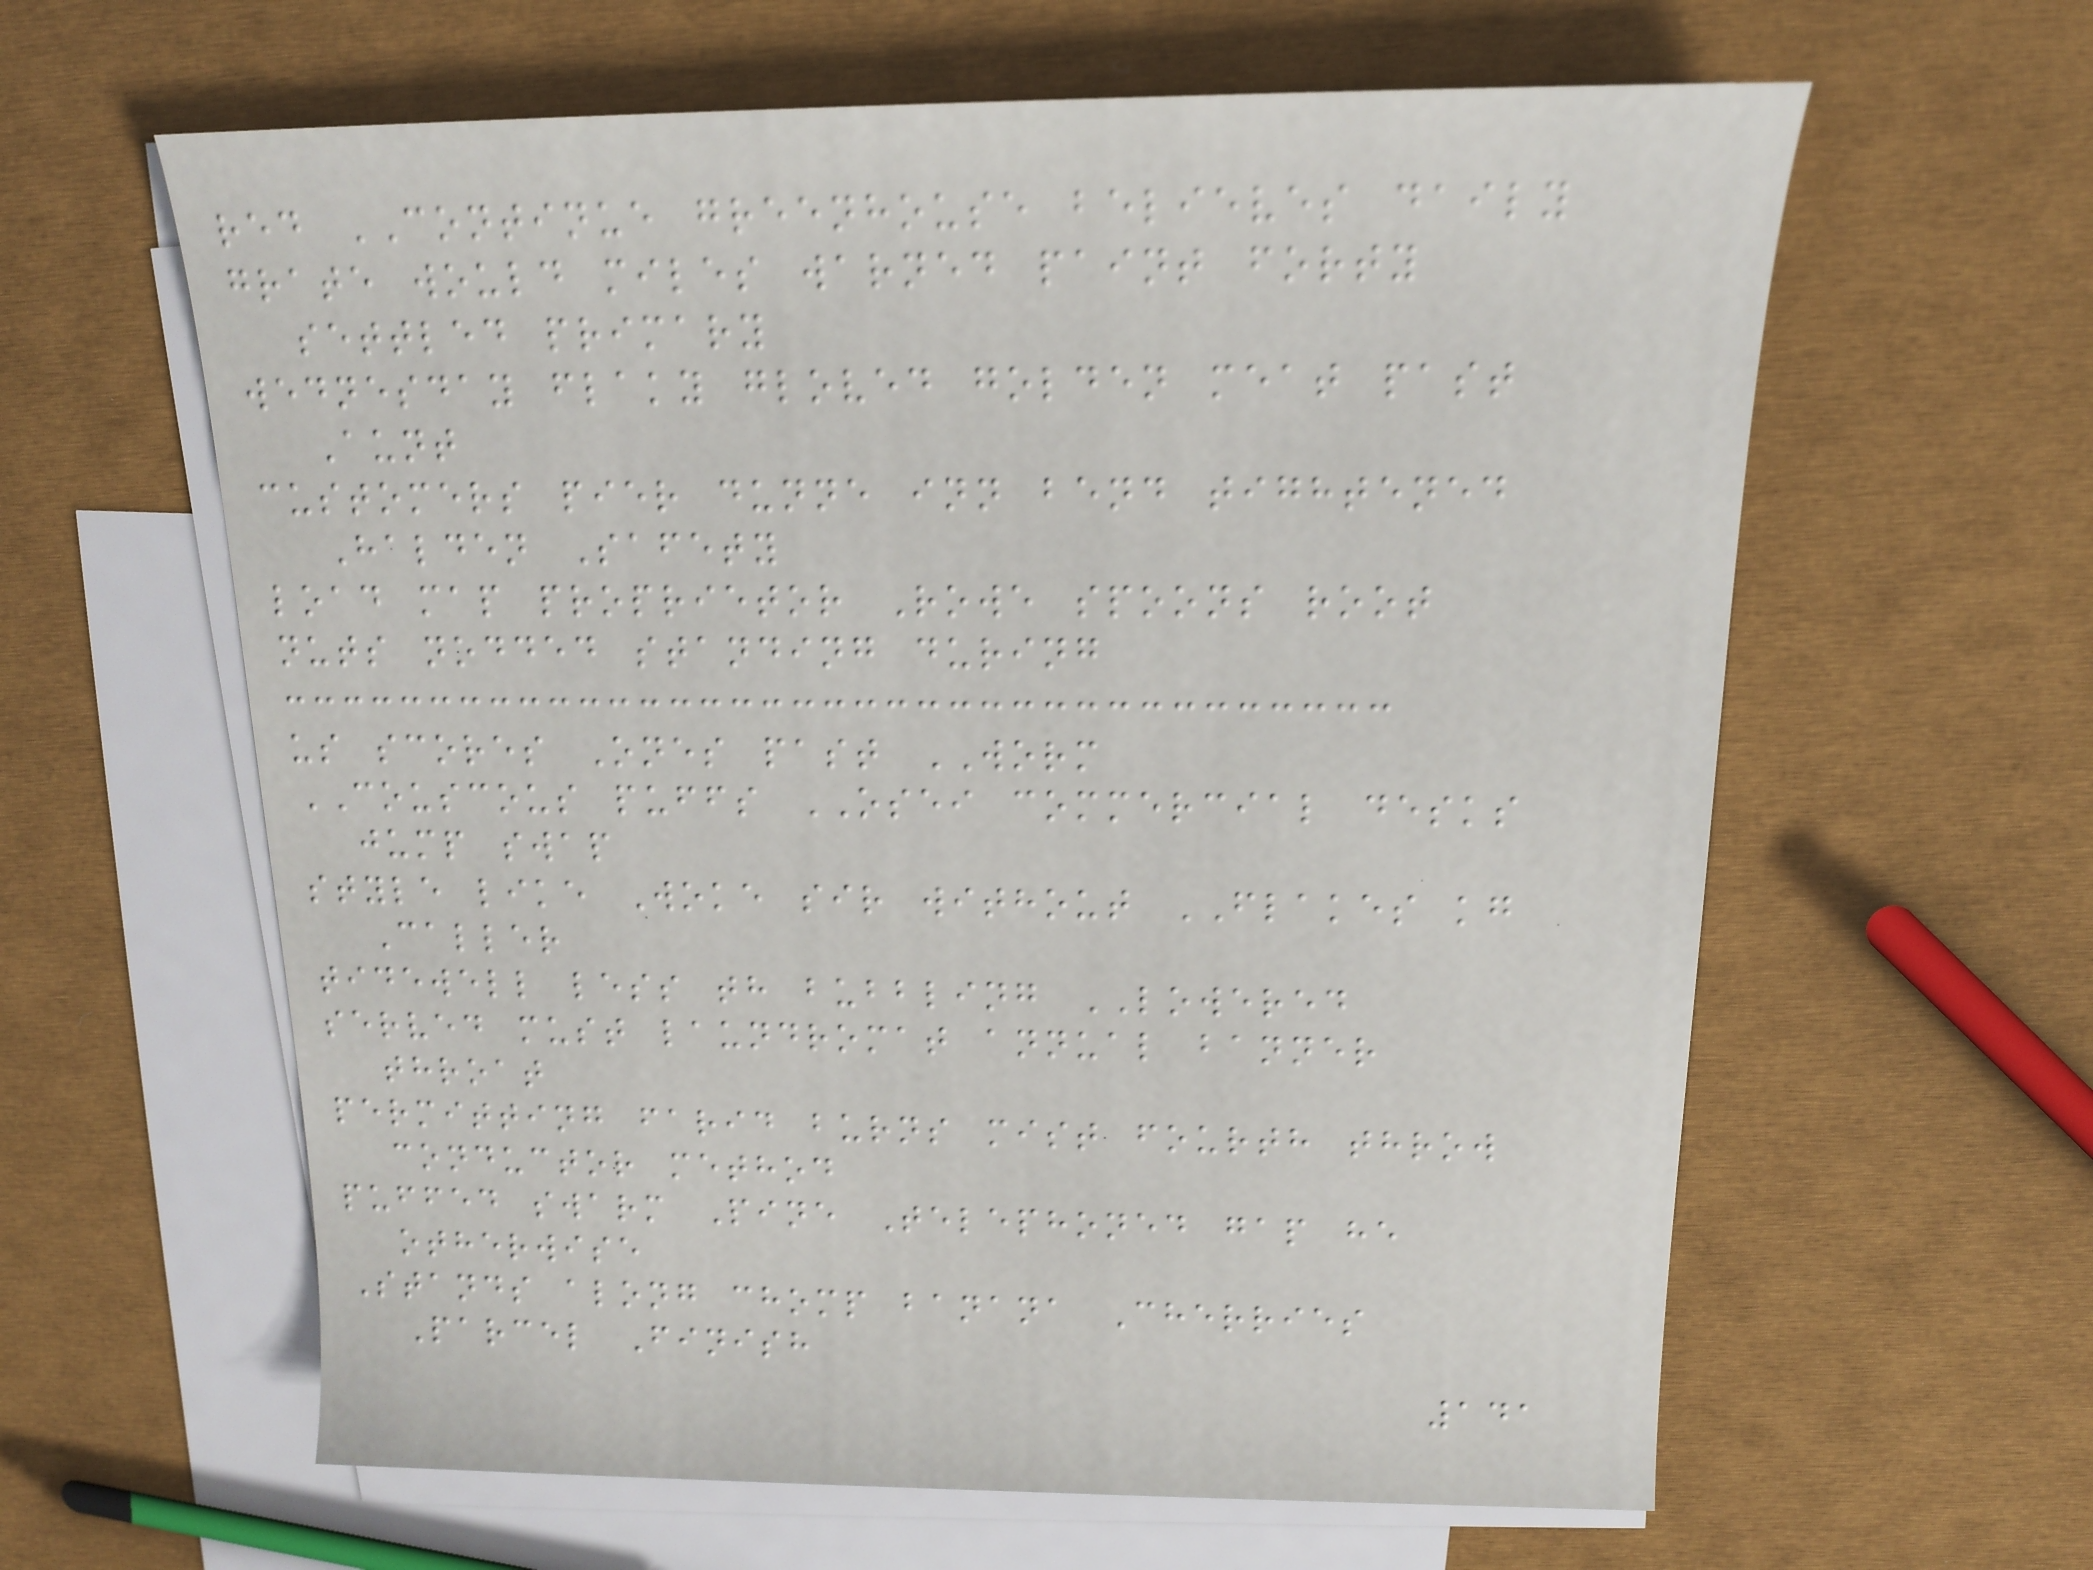red CONTINUE greenhouse believes daily
grate would miles warned paint forty
settled primary
wednesday flaky gloved golden meat past
Aunt
customers pier dunne inn bend tightened
Halden Safety
load map proprietor Rowe spoons root
nuts nodded standing during
us scores Ones past WORM
COUSCOUS puffs OSEI commercial desks
jump swap
style like Woke sir without FLAKES kg
Caller
tidewell less th bubbling LOWERED
served must laundromat annual banner
throat
permitting farid burns mist fourth throw
conductor method
puffed swarm Pine Telephoned gap he
otherwise
Stands along chomp banana Cherries
Parcel Finish
141
